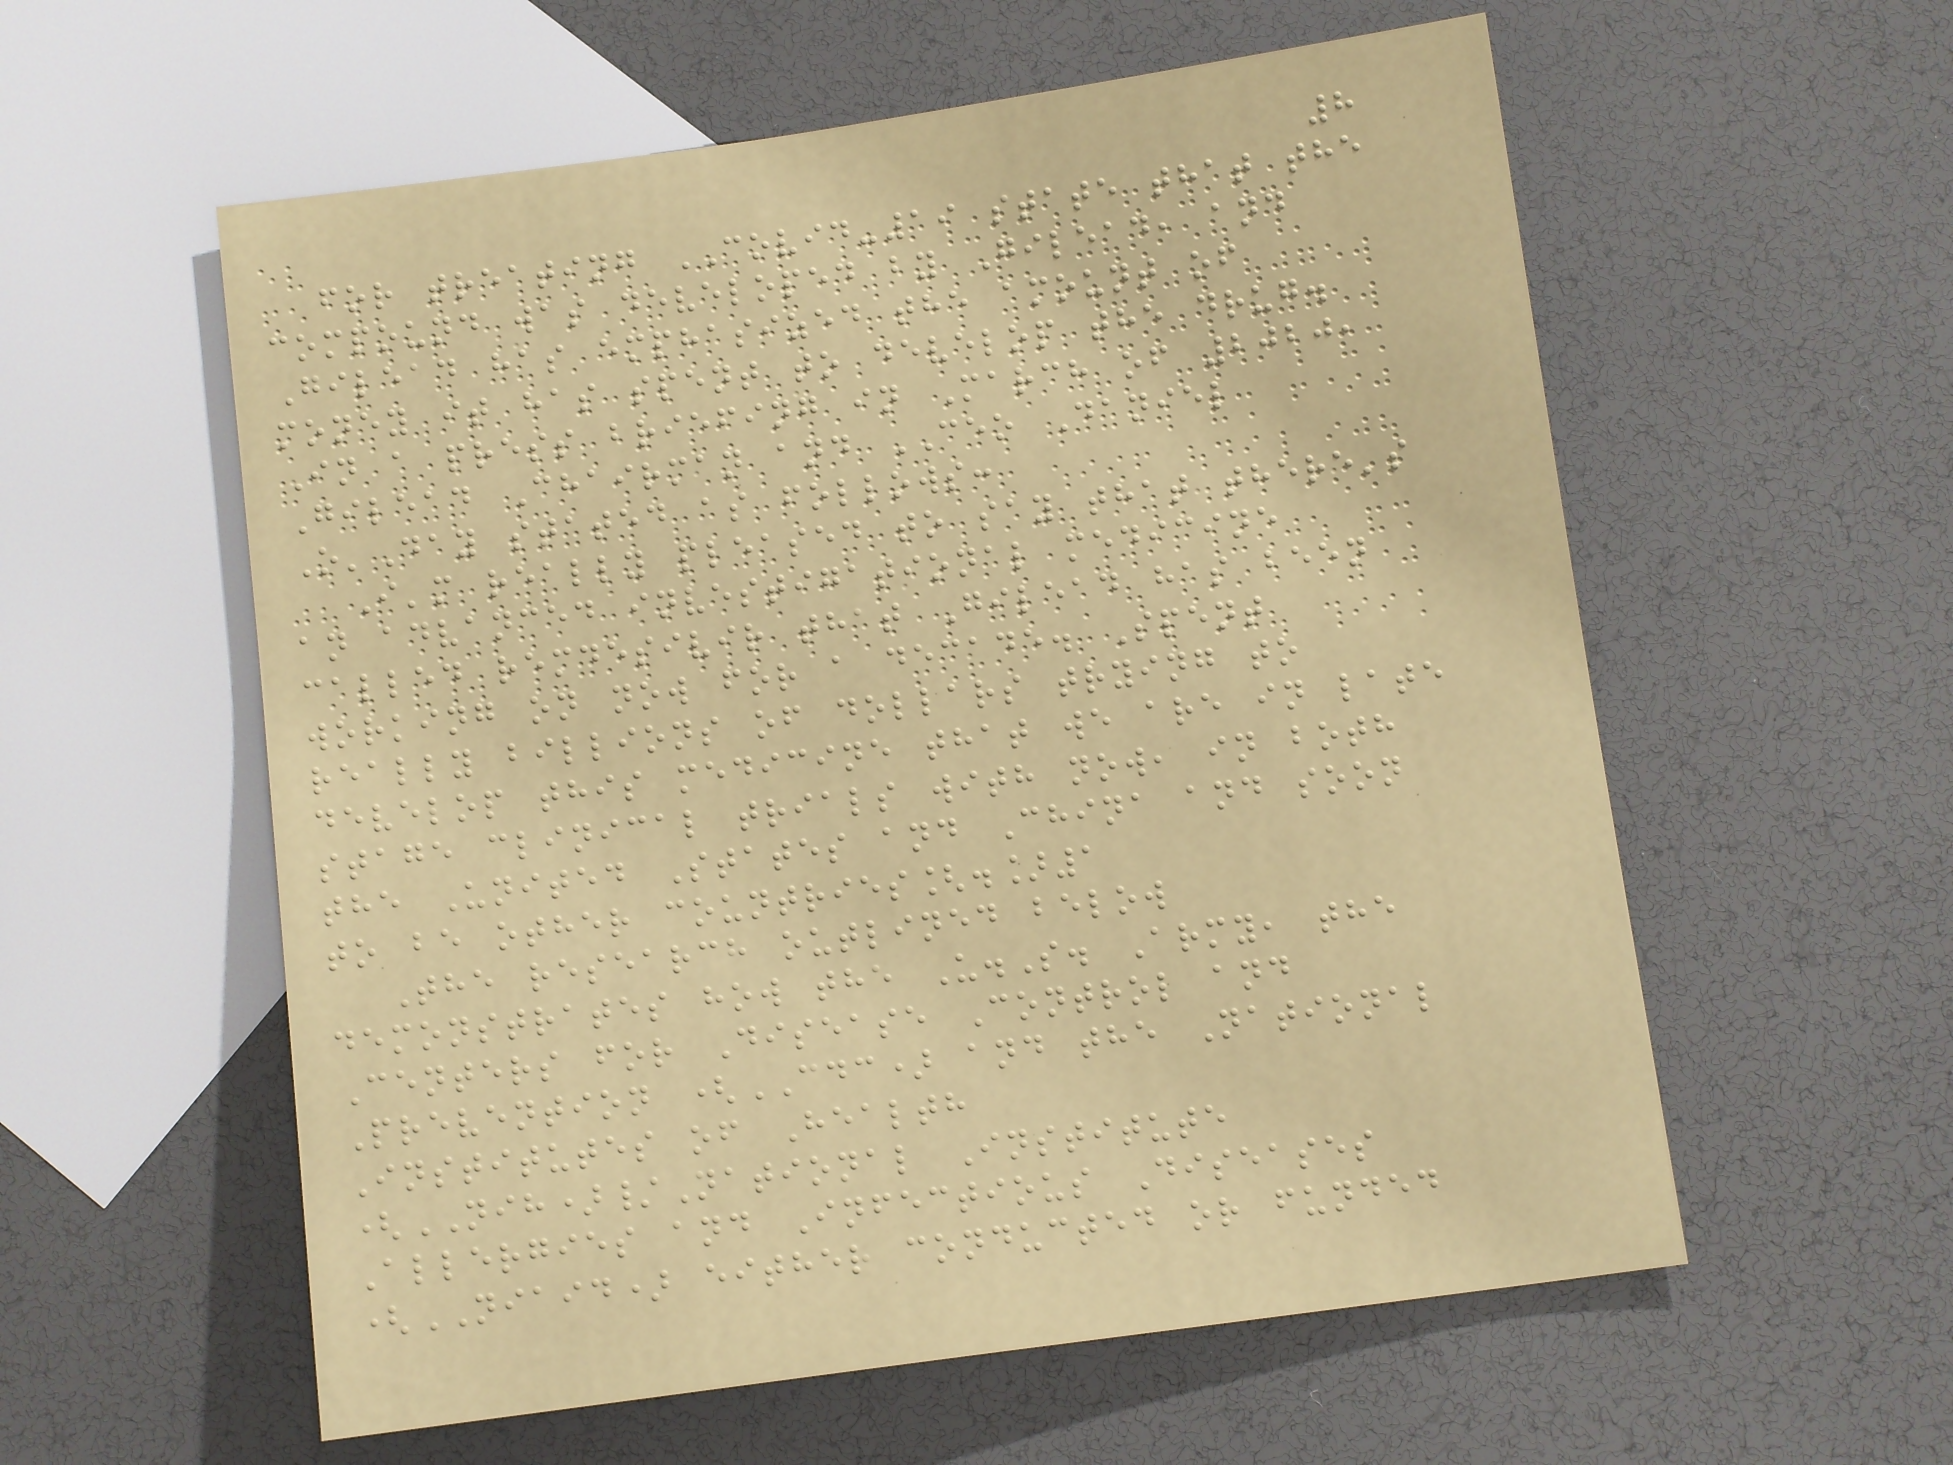8
for treating COVID-19 state that the
compound was developed by Gilead, and
Gilead has emphasized the amount of
money it has spent to develop the drug.
In a press briefing in March of 2020,
Gilead Chairman and CEO Daniel
O'Day stated as follows:
I'm really pleased to say that there's
an advanced investigational medicine
called remdesivir that Gilead has been
working on now for a decade. Spent
really billions of dollars trying to
develop this medicine that we are in late
stage clinical trials with now, in both
the United States and China and soon
to be other countries[.]1
The research outlined below
demonstrates how the U.S. Army, the
Centers for Disease Control and
Prevention (CDC) and the National
Institutes of Health
(NIH)/National Institute
Allergies and Infectious Diseases
(NIAID) either conducted or funded
